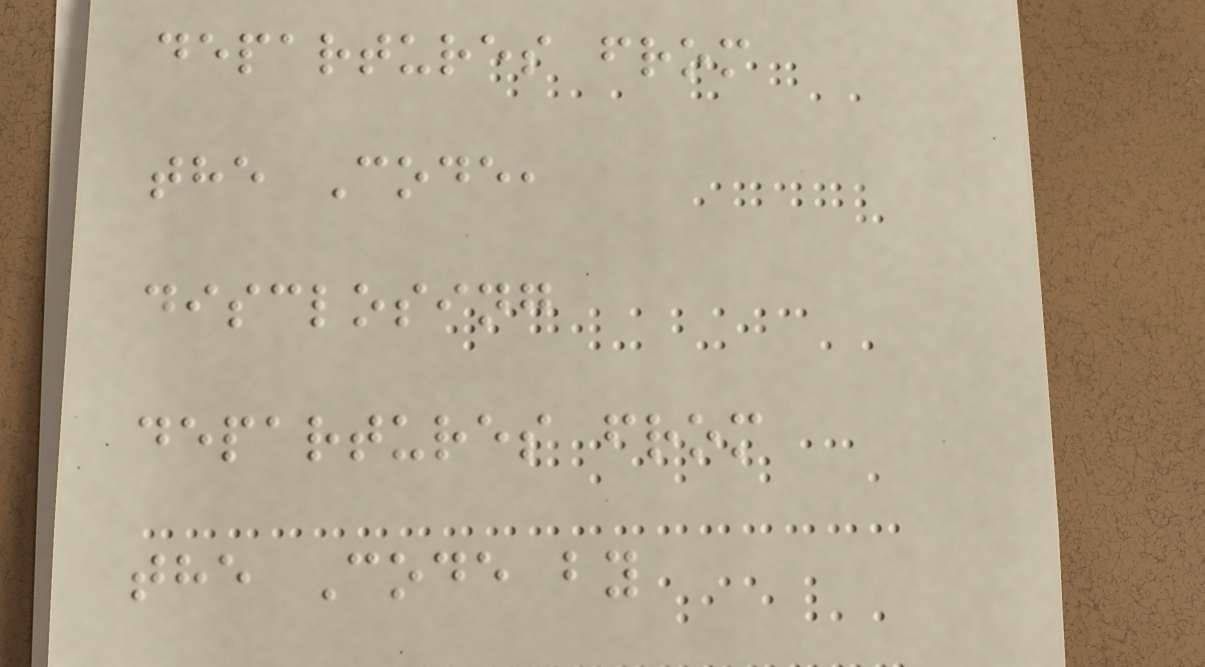departures from
the Code,
disclosing
departures from
the Code by
